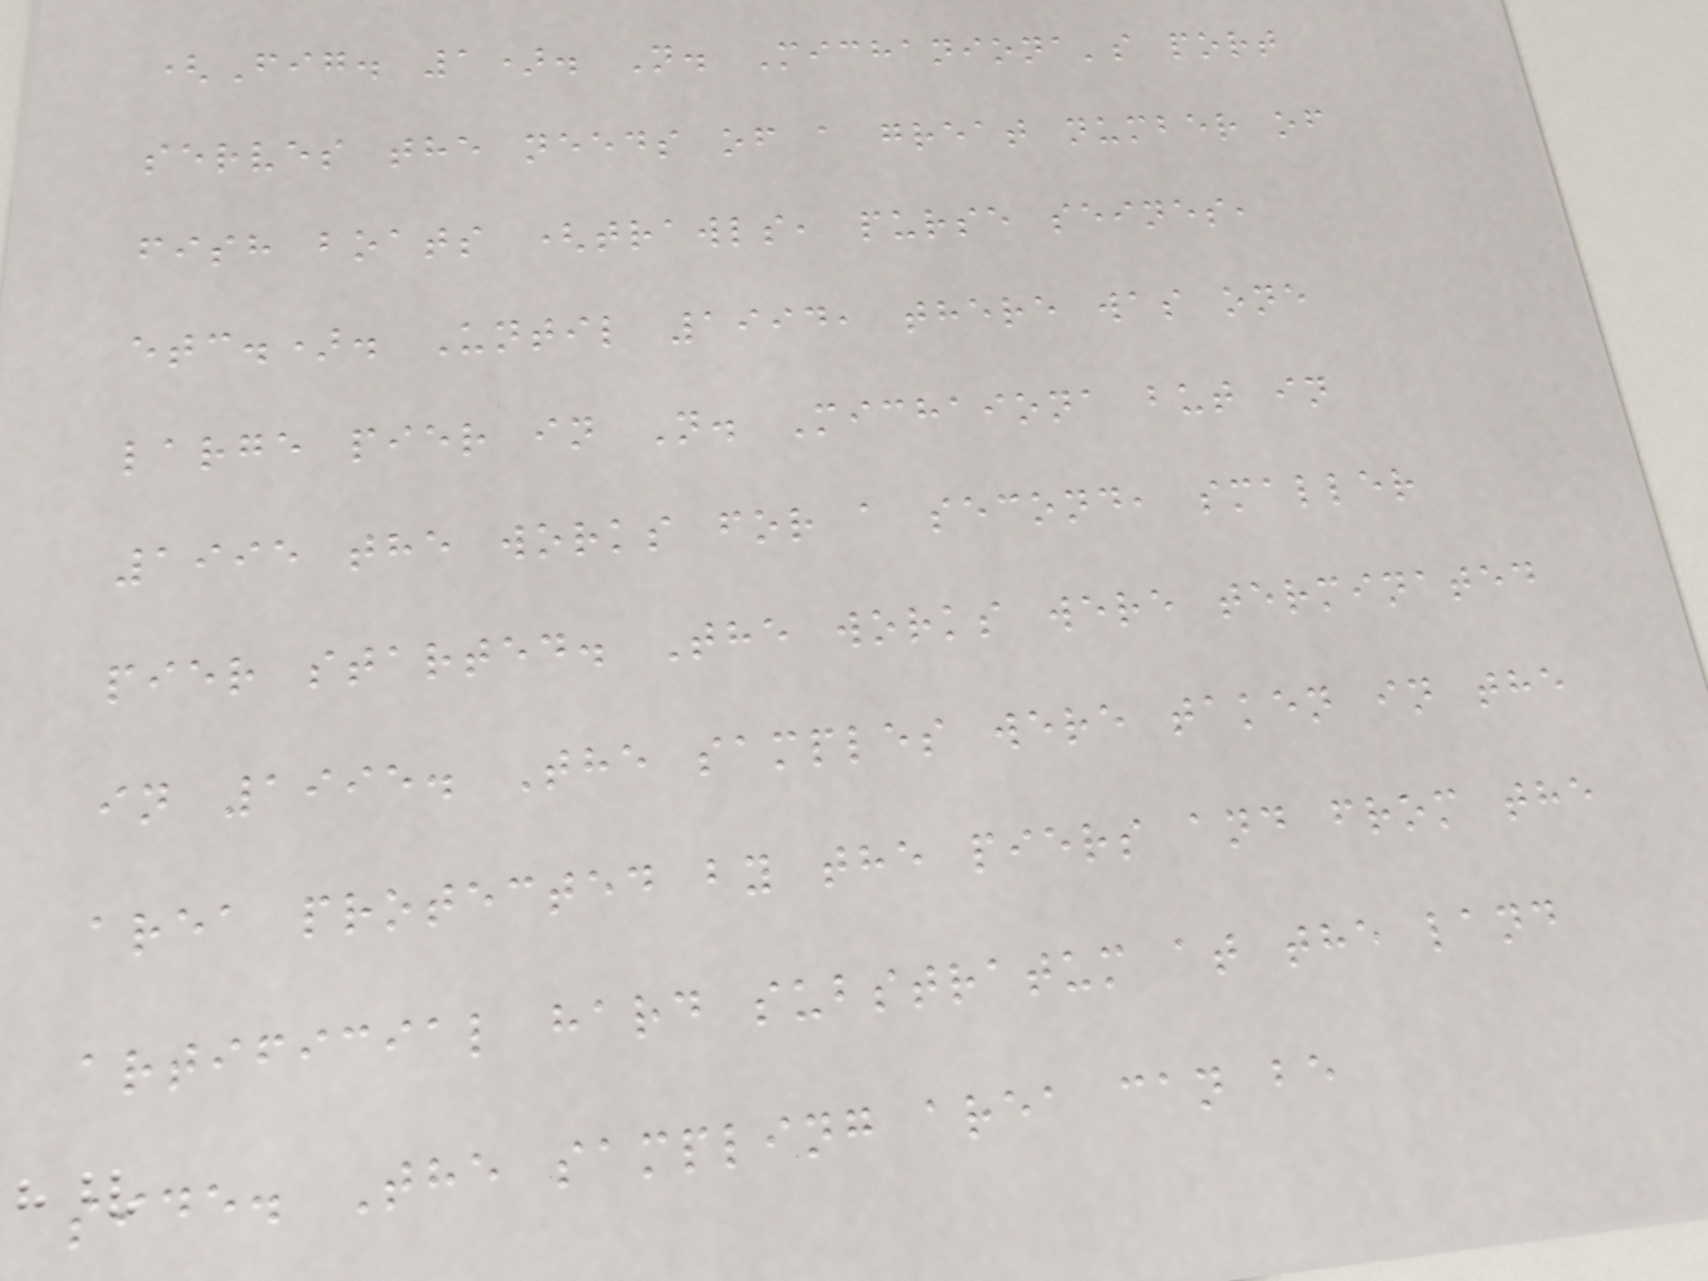(Fig. 1). N. Michaniona's port
serves the needs of a great number of
fish boats (trawls, purse seines,
etc.). Until 1994, there was one
large pier in N. Michaiona but in
1995 the works for a second, smaller
pier started. The works were terminated
in 1995. The samples were taken in the
area protected by the piers and from the
artificial hard substratum at the land
side. The sampling area can be
